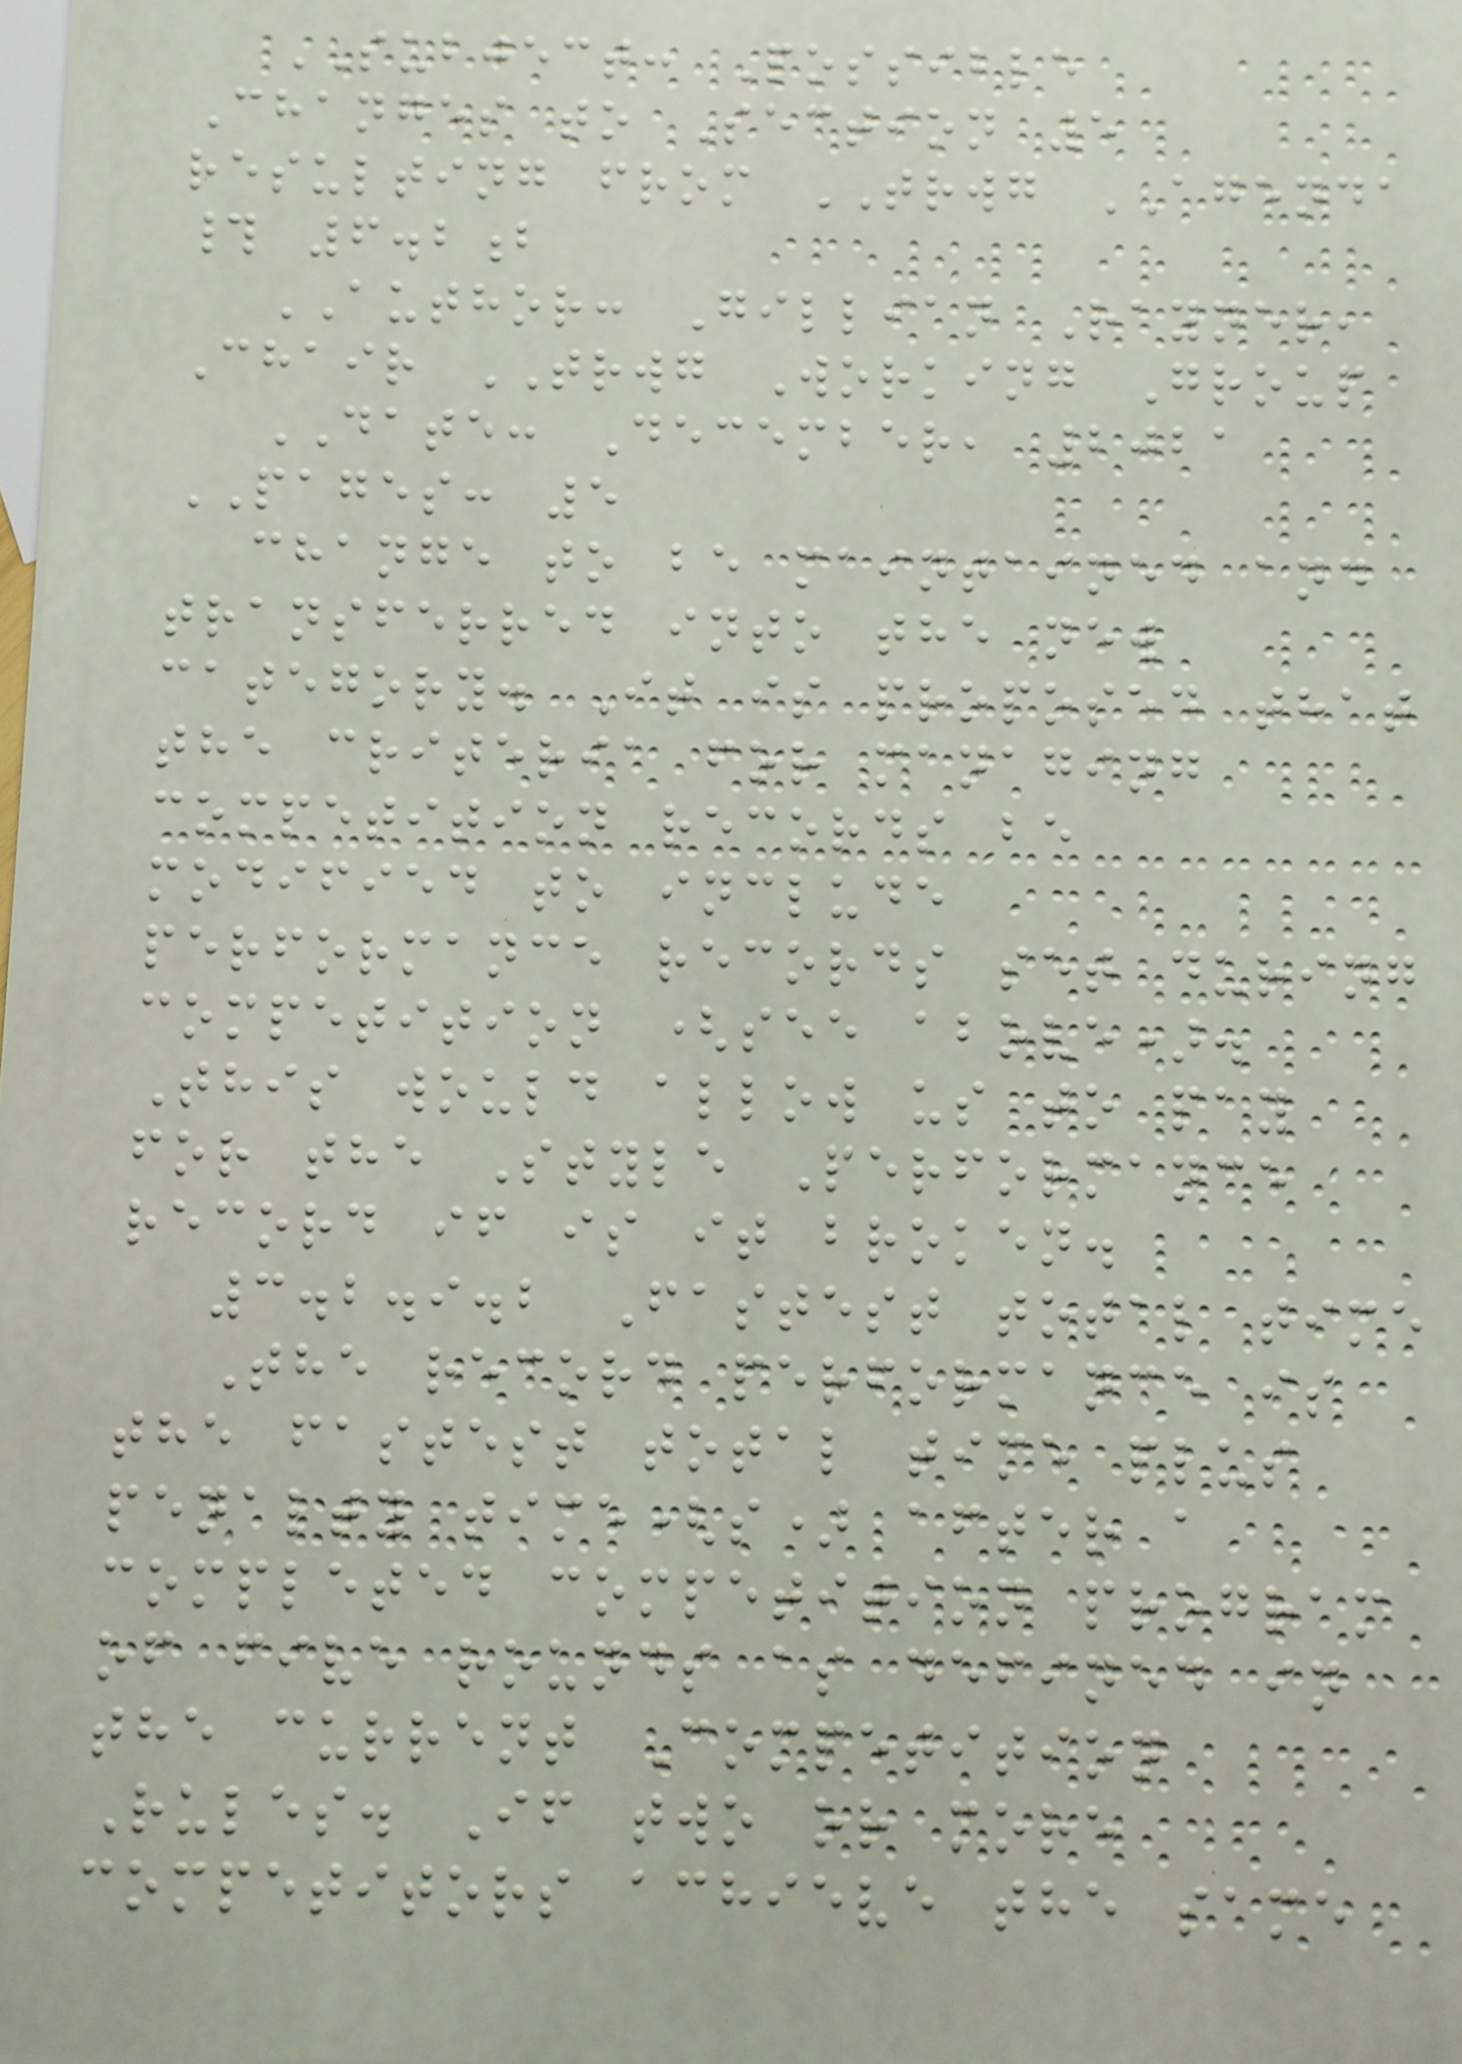SUBJECT: Possible
Changes to Section 5
resulting from TRWG AGENDA
# 6.2b
AUTHOR: Gillian Rayner,
Chair TRWG Working Group
DATE: December, 2021
PAGES: 5
change to be maintained and
transferred into the new
category. It is proposed that
the criteria for managing
competition records be
modified to include
performance records set during
competition (see above).
This would allow us to pay
for the Style Performance
record if is it broken.
3.2.9.2 Fastest total time
The record performance is
the fastest total time plus
penalty time(s) after a
completed competition program
of five rounds as defined in
the current Competition
Rules. If two or more
competitors achieve the same
